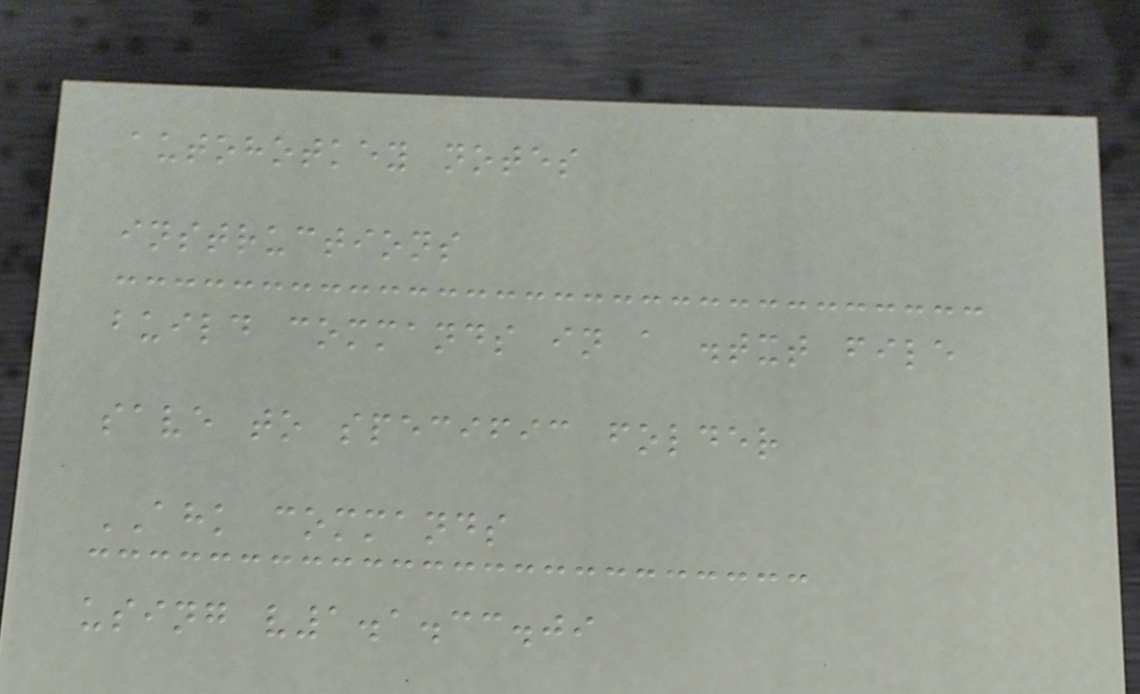autohotkey notes
instructions
build commands in a .txt file
save to specific folder
AHK commands
using v1.1.33.09
